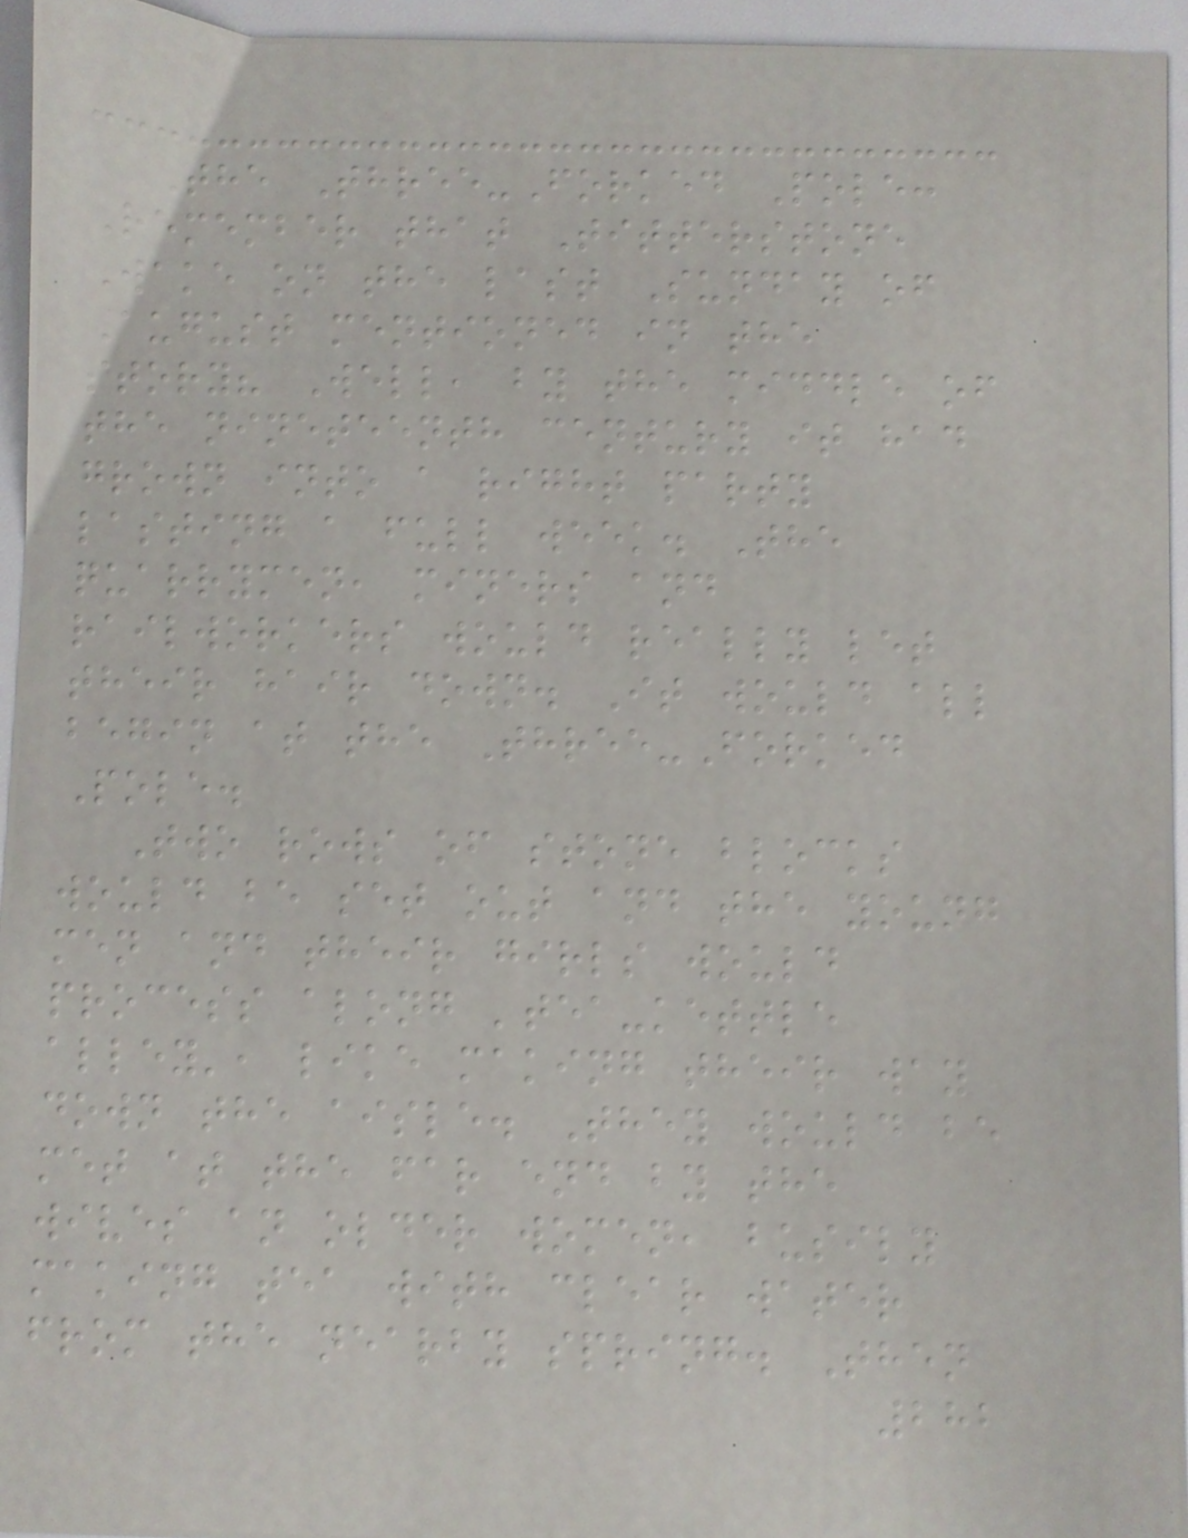The Three-Forked Pole:
Remember that Titterstone
Wake on the last Sunday of
August mentioned in the
story? Well, by the middle of
the nineteenth century it had
grown into a right party
lasting a full week. The
quarrymen, miners and
railworkers would really let
their hair down. It would all
begin at the Three-Forked
Pole.
Two rows of stone blocks
would be set out and the young
men and their girls would
process along 'tea-kettle
alley', like making their way
down the aisle. They would be
met at the far end by the
wives an older women, busily
making tea with clear water
from the nearby spring. Then
282
